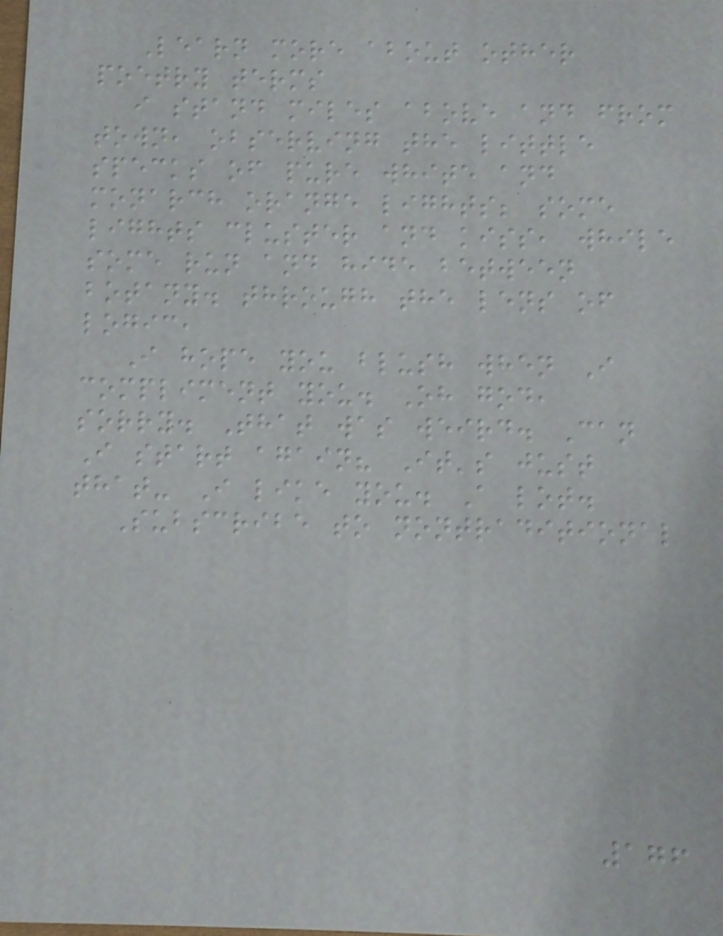Learn more about other
poetry terms
i stand miles above and from
town, observing the little
specks of pure white and
monarch orange lights; some
lights cluster and kiss, while
some run and hide between
botany. through the lens of
logic,
I hope you blush when I
compliment you. Oh god,
sorry. That was weird. Can
I start again? It's just
that- I like you. A lot.
Subscribe to nontraditional
176
